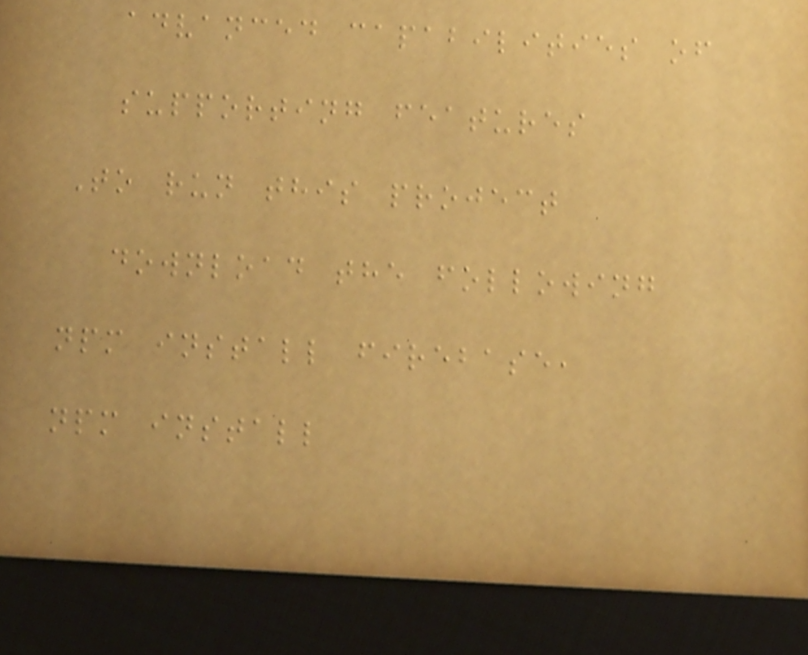advanced capabilities of
supporting features
To run this project
download the following
npm install firebase,
npm install
